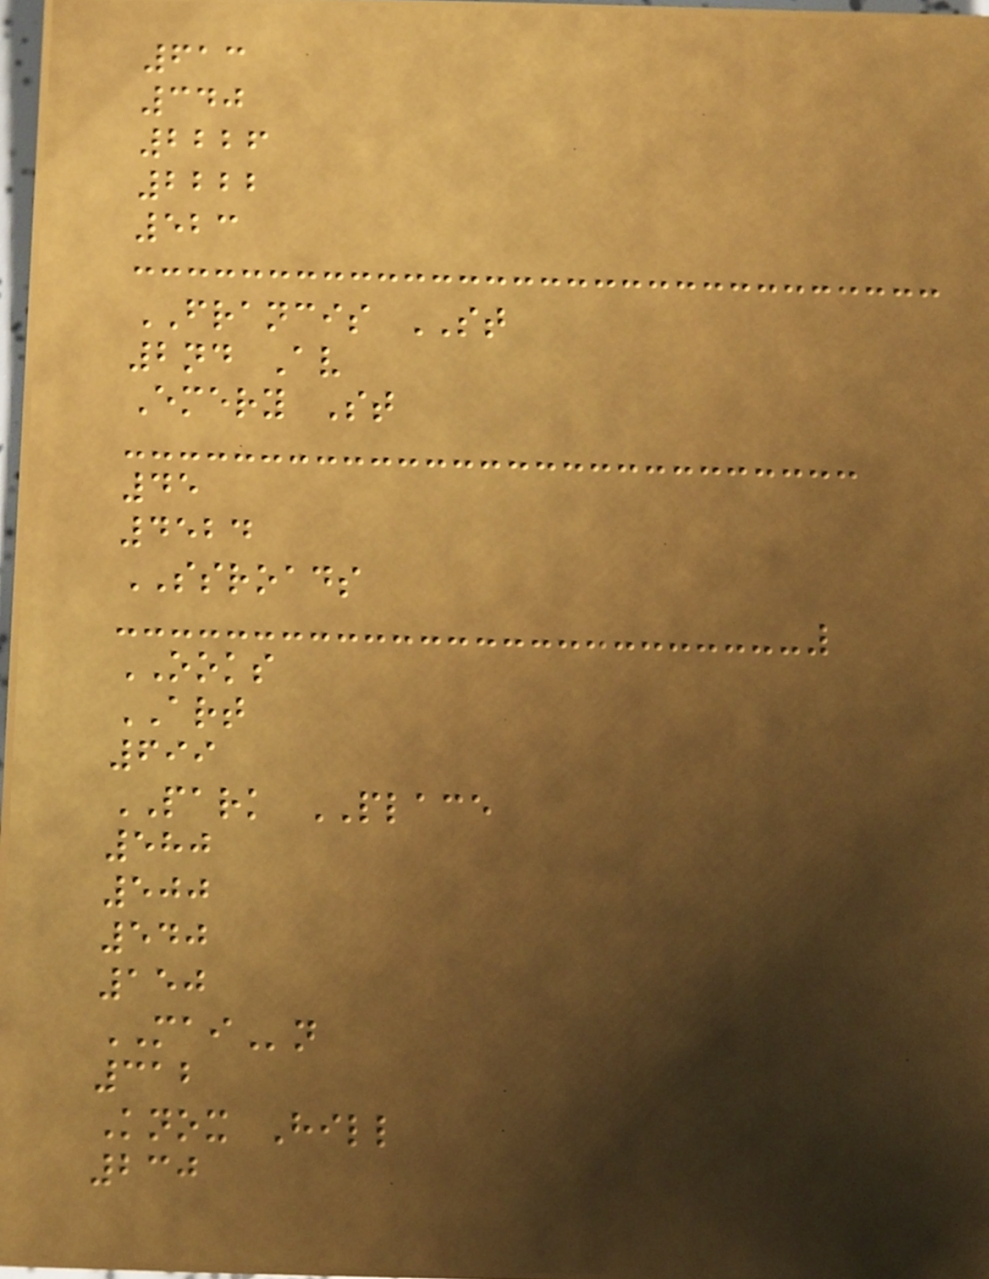613
340
2226
2222
523
FRANCIS ST
2nd Av
Emery St
45
4524
SSROADS
OOKS
ART
699
PARK PLACE
580
500
540
150
MAIn
312
Knox Hill
230
